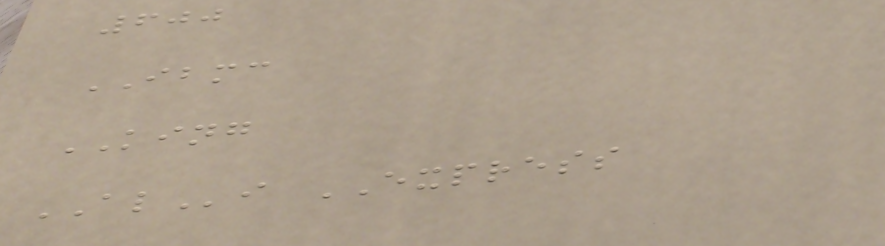600
IBMC
KING
ALi EXPRESS
